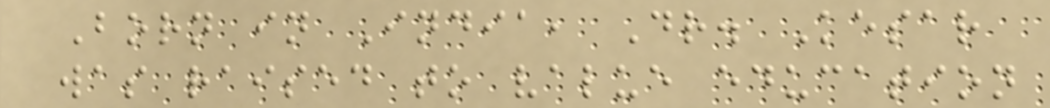Born in India, Dr. Kesar
was raised to value education
